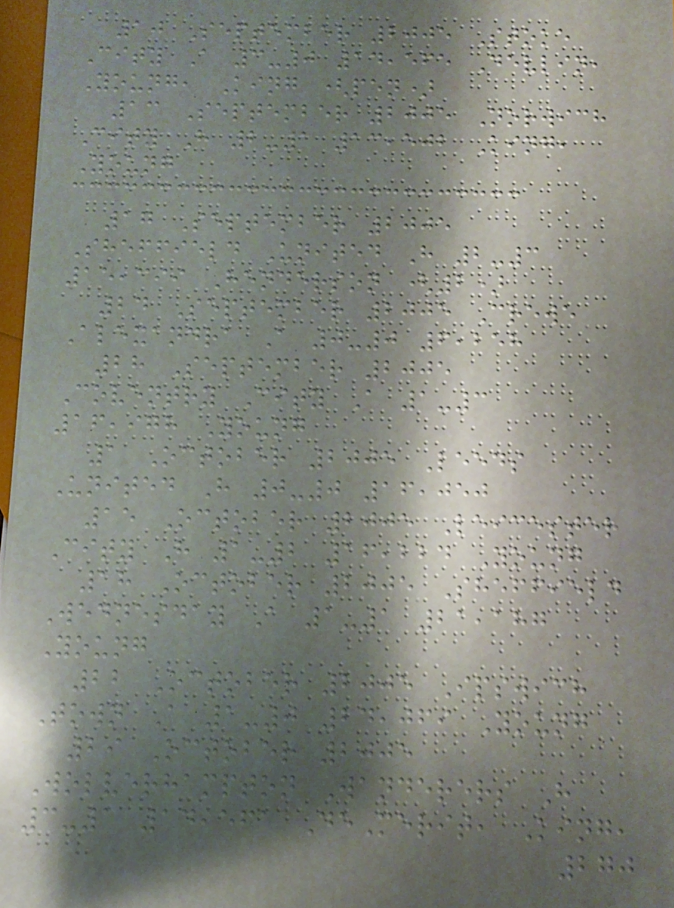10 September 2005 Stoke
City A 3-0 14,565 Devlin,
Young, King (pen)
13 September 2005 Norwich
City H 2-1 13,502 King,
Young
17 September 2005
Sheffield United H 2-3
15,399 Henderson (2)
24 September 2005 Crewe
Alexandra A 0-0 6,258
28 September 2005
Coventry City A 1-3
16,978 Young
1 October 2005 Leeds
United H 0-0 16,050
15 October 2005 Leicester
City H 1-2 16,224 Young
18 October 2005 Sheffield
Wednesday A 1-1 21,187
Young
22 October 2005 Ipswich
Town A 1-0 24,069 Young
29 October 2005
Wolverhampton Wanderers H
3-1 14,561 DeMerit, King,
270
